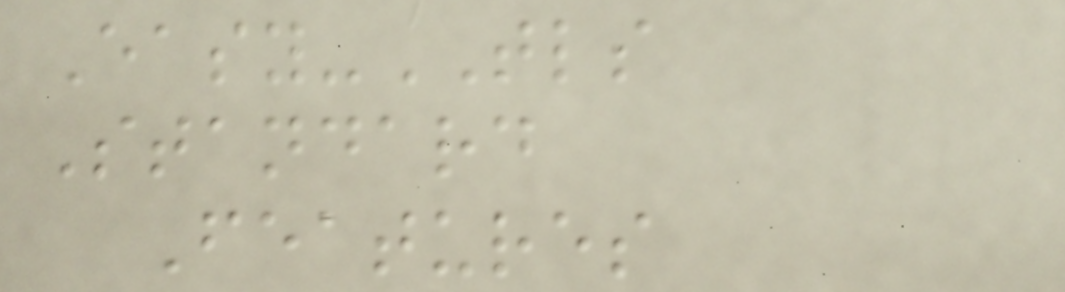Easy-TLS
Standard
Features
